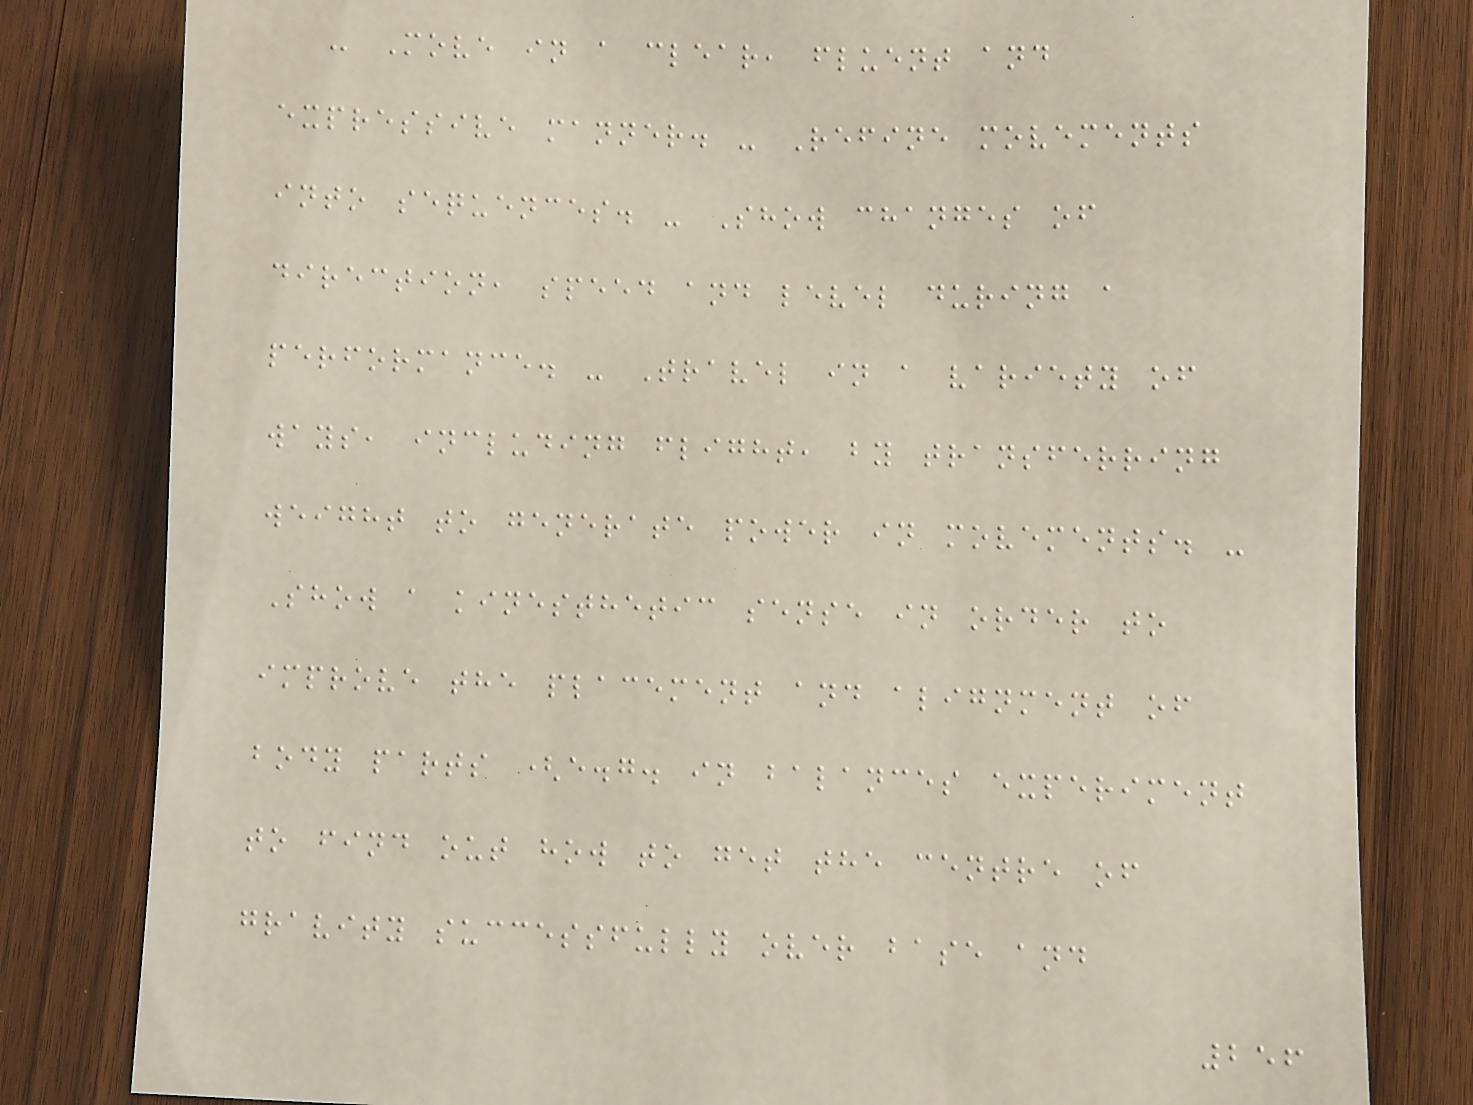- Move in a clear, fluent and
expressive manner. - Refine movements
into sequences. - Show changes of
direction, speed and level during a
performance. - Travel in a variety of
ways, including flight, by transferring
weight to generate power in movements. -
Show a kinesthetic sense in order to
improve the placement and alignment of
body parts (e.g. in balances experiment
to find out how to get the centre of
gravity successfully over base and
256
